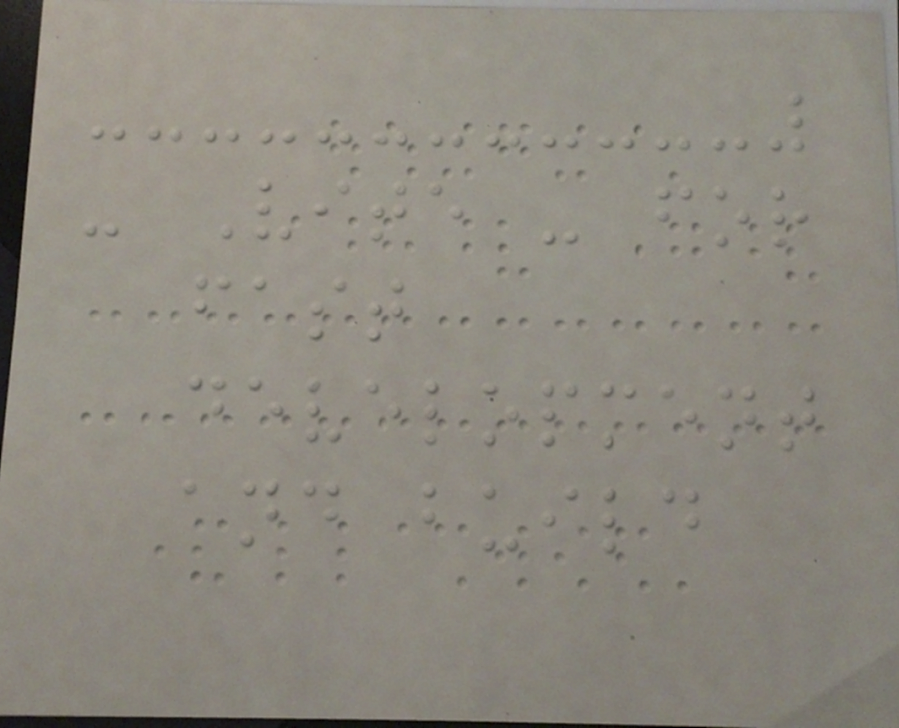- Vite - for
fast
development
and build
